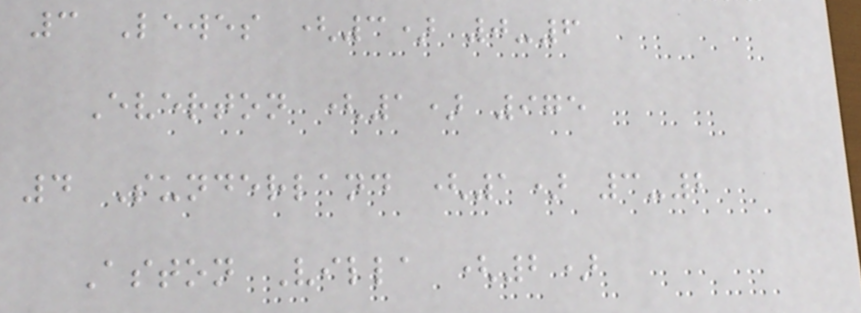3 Lewes (3) 0-6
Everton (1) 975
4 Sunderland (1) 3-2
Aston Villa (2)
